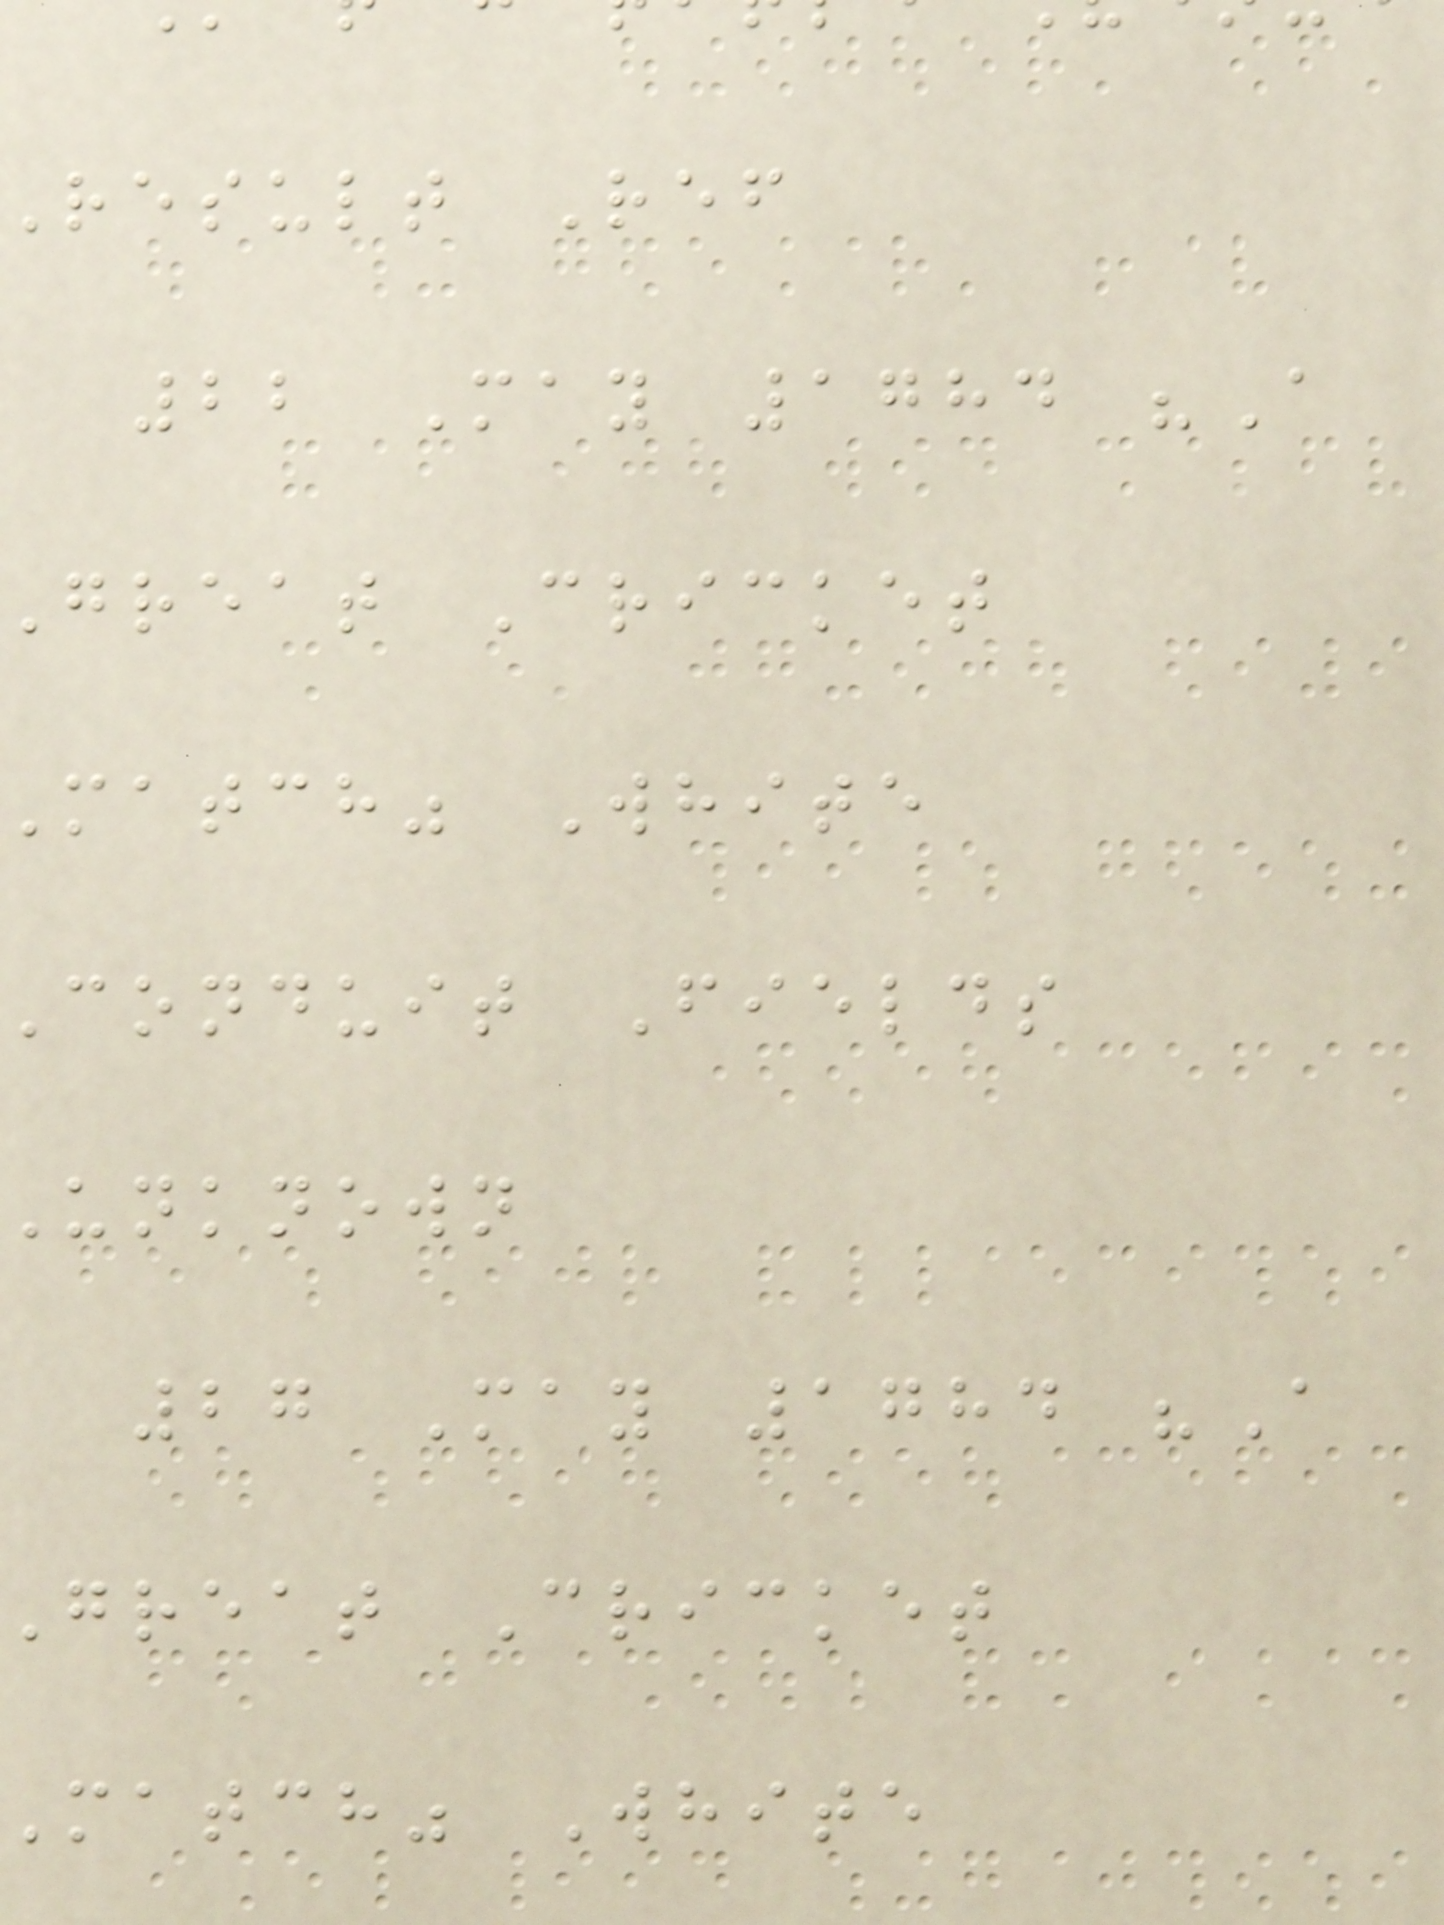result Ref
22 May 1784 "A
great Cricket
match" White
conduit Fields
unknown
27 May 1784 "A
great Cricket
match" White
